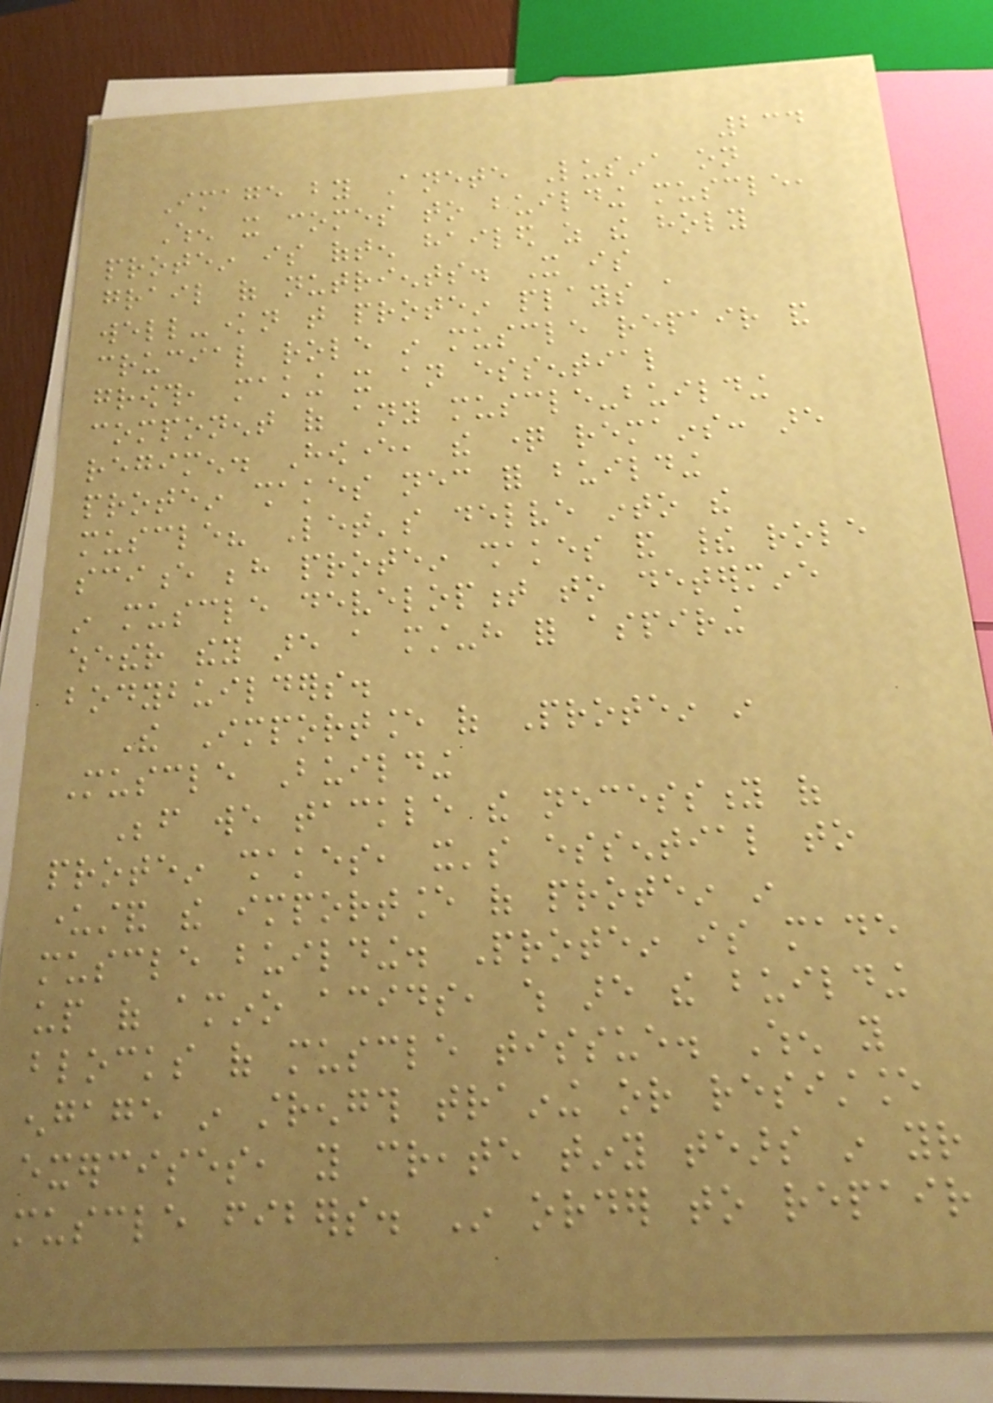234
Image by Anete Lusina on
When it comes to building muscle,
protein is often hailed as the holy
grail of nutrients. It is
well-known that protein plays a
crucial role in muscle repair and
growth, making it an essential
component of any muscle-building
regimen. However, the question remains: are
protein shakes necessary for building
muscle? Let's delve into the
science behind protein shakes and their role
in muscle development to determine
whether they are a must-have for aspiring
bodybuilders.
The Importance of Protein in
Muscle Building
Before we tackle the necessity of
protein shakes, it's essential to
understand the importance of protein in
muscle building. Protein is made
up of amino acids, which are the building
blocks of muscle tissue. When you
engage in strength training or resistance
exercises, you create tiny tears in your
muscle fibers. In order to repair
